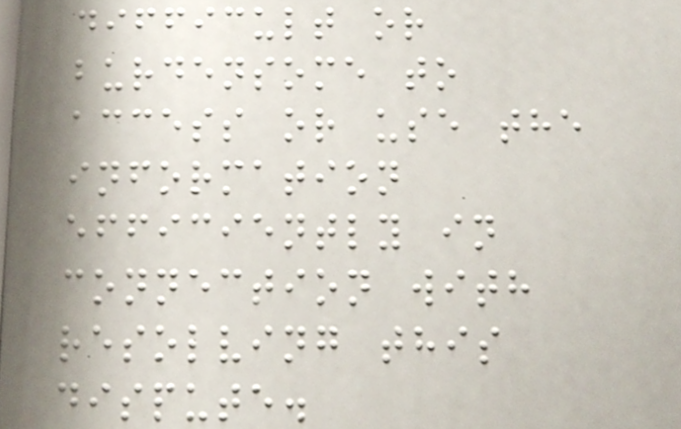difficult or
burdensome to
access or use the
information
efficiently in
connection with
resolving this
dispute.
